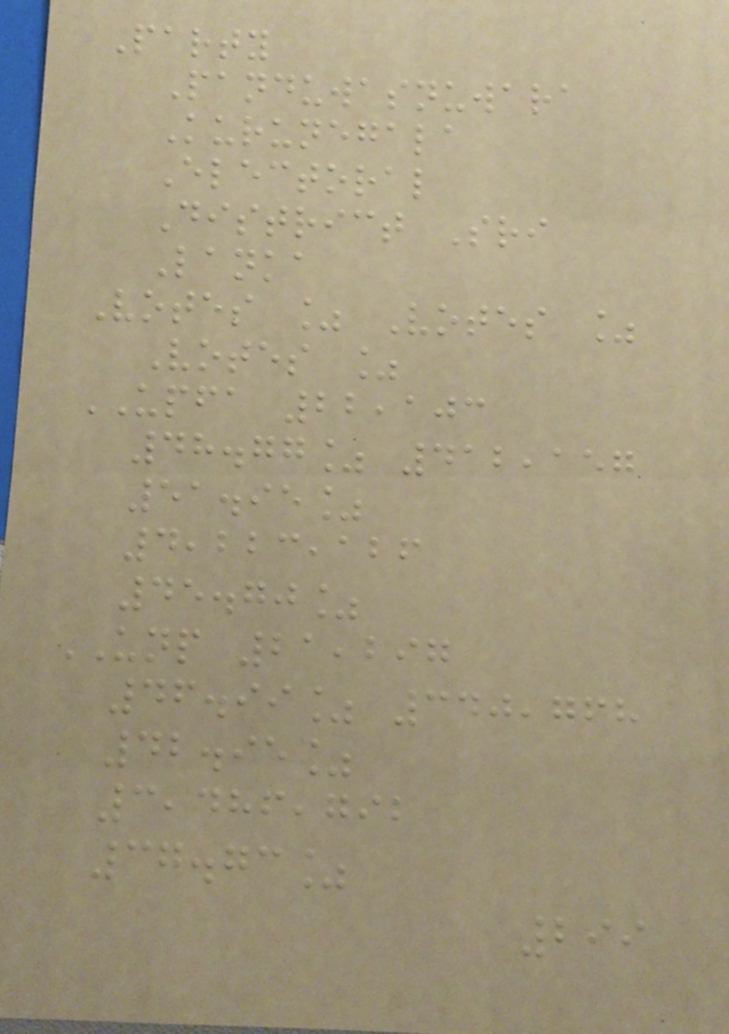Party
Panduwasnuwara
Kurunegala
Electoral
District Sri
Lanka
Votes % Votes %
Votes %
UPFA 22,103
48.77% 412,157
51.95%
4,223,126
45.70%
UNP 21,297
46.99% 340,768
42.95%
3,486,792
37.73%
299
